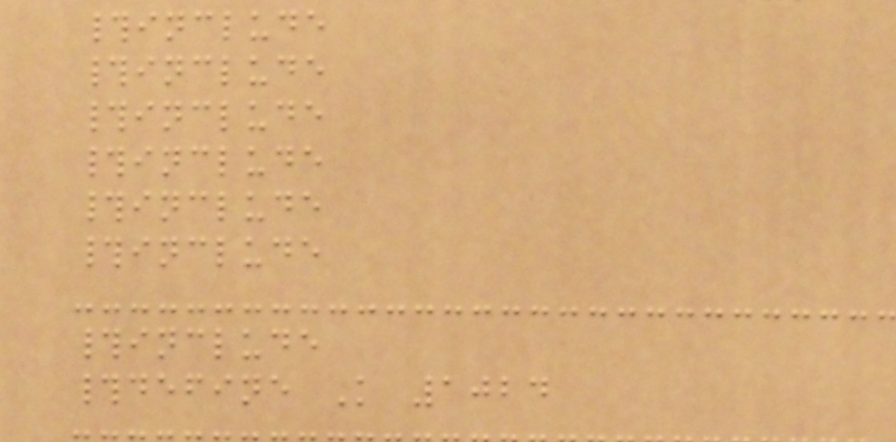#include
#include
#include
#include
#include
#include
#include
#define K 1024
